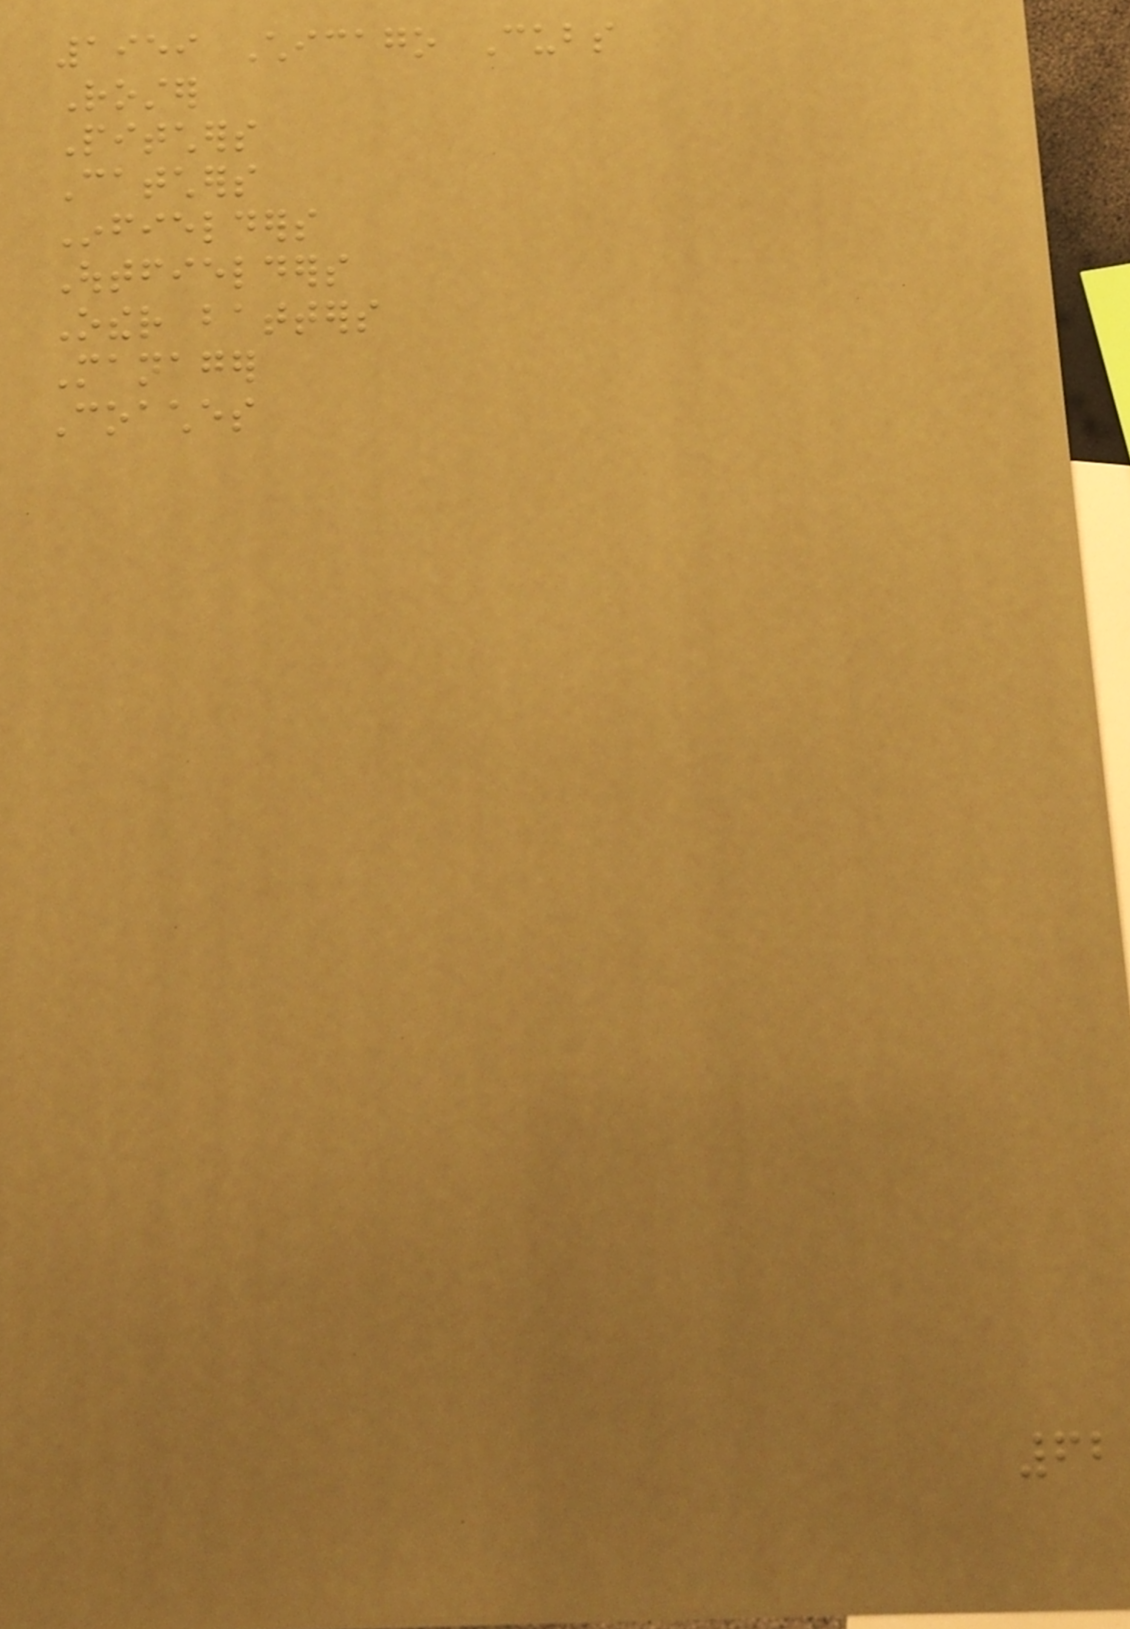1959 Chicago Cubs
Roster
Pitchers
Catchers
Infielders
Outfielders
Other batters
Manager
Coaches
62
